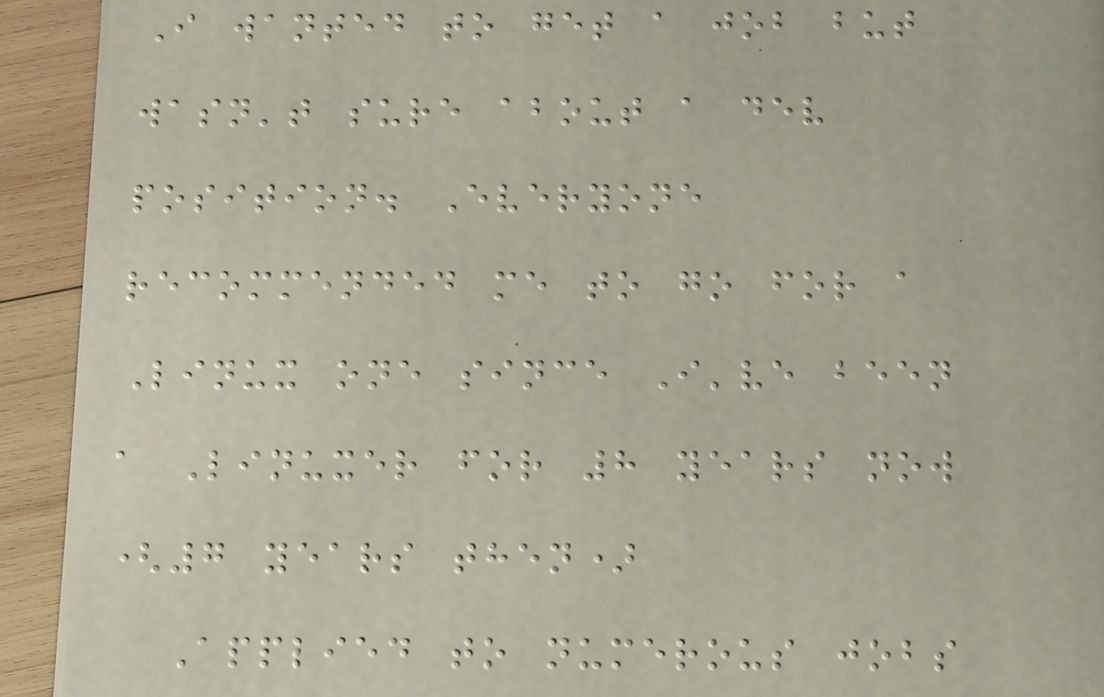I wanted to get a job but
wasn't sure about a dev
position. Everyone
recommended me to go for a
Linux one since I've been
a Linuxer for 8 years now
(7 years then)
Applied to numerous jobs
